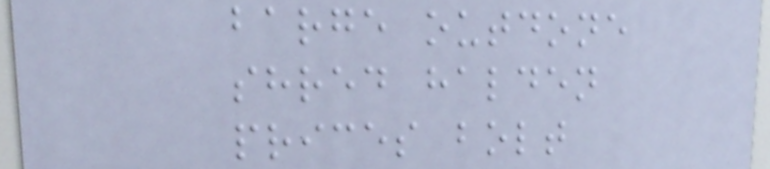barge outdone
shred halden
prices bolt
